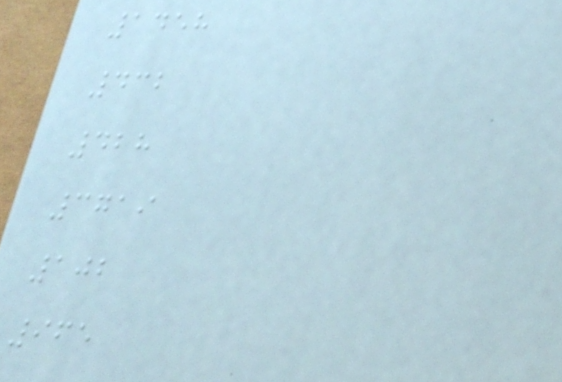1458
432
428
3719
102
965
